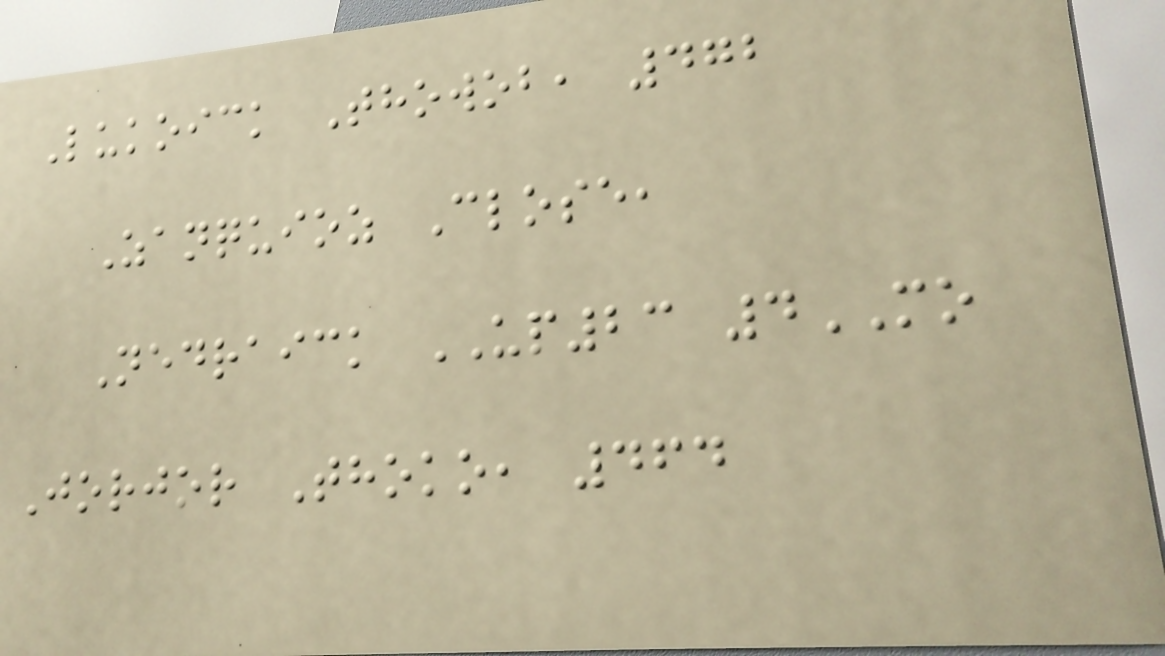Lukoick Thowob, 472
Zanquioz Close,
Nedraick UP23 4MO
Jorjor Thoko, 464
